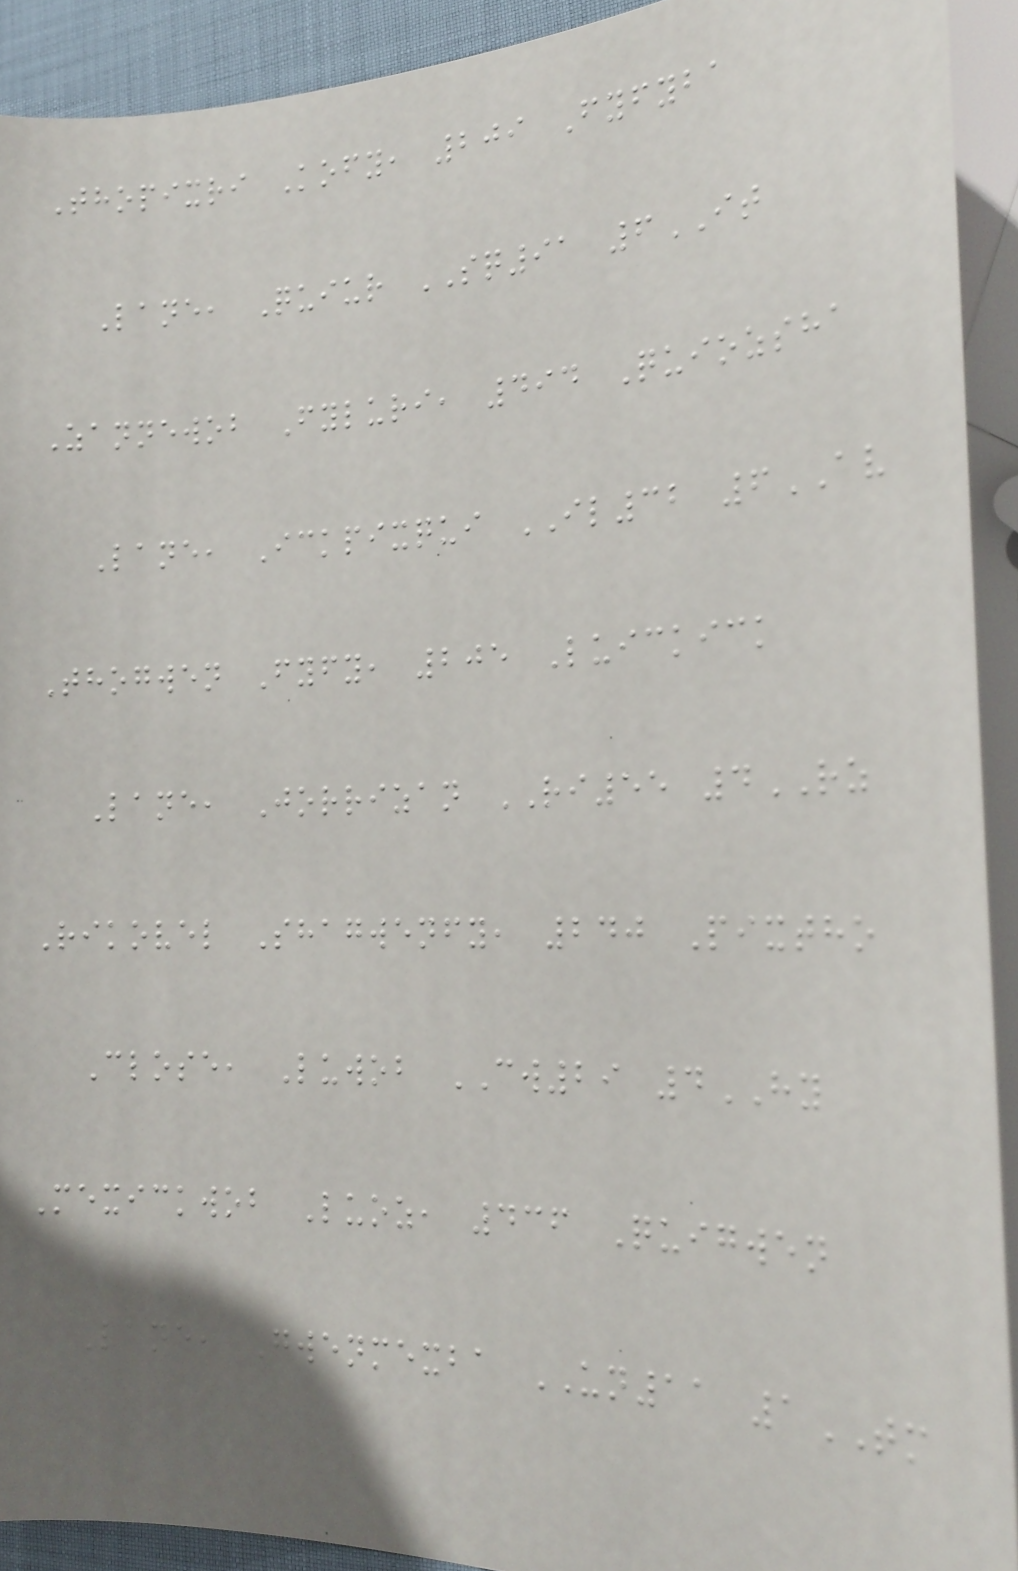Thopixri Kofy, 209 Fyfyba
Lane, Quiur SQ91 6IT
Zannewob Fyluri, 494 Quiozsha
Lane, Ickpixqui IL32 6AV
Thogwen Fyfy, 205 Luickick
Lane, Jorrizan RI55 4RZ
Rikovel Shagwenfy, 240 Pixtho
Close, Luwob CW29 4HY
Mexickwob Luoz, 436 Quigwen
Lane, Gwenmexba UN11 1TM
